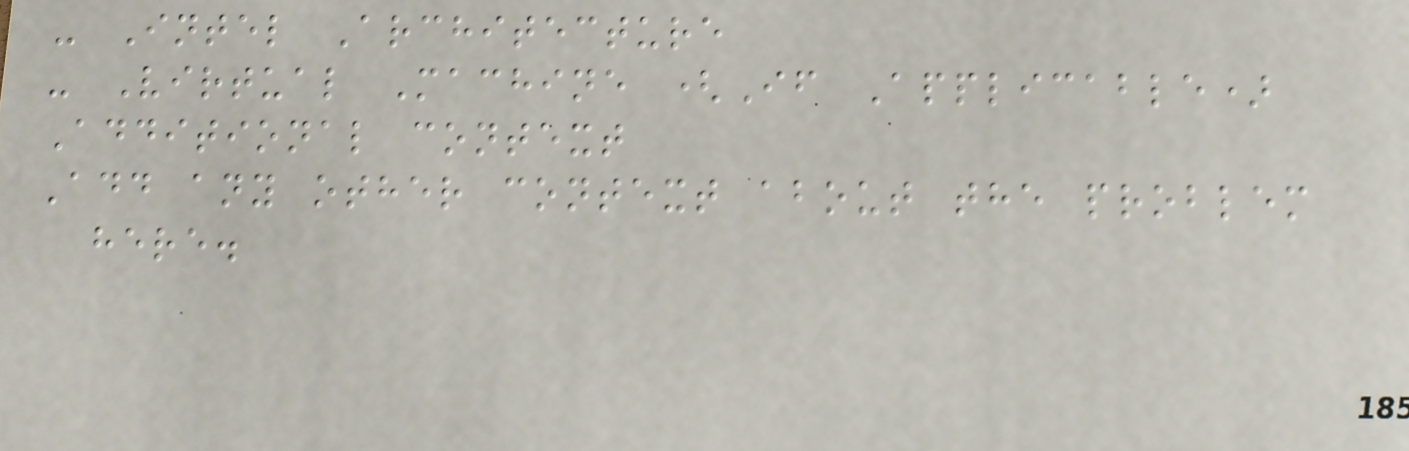- Intel Architecture
- Virtual Machine (If Applicable)
Additional context
Add any other context about the problem
here.
